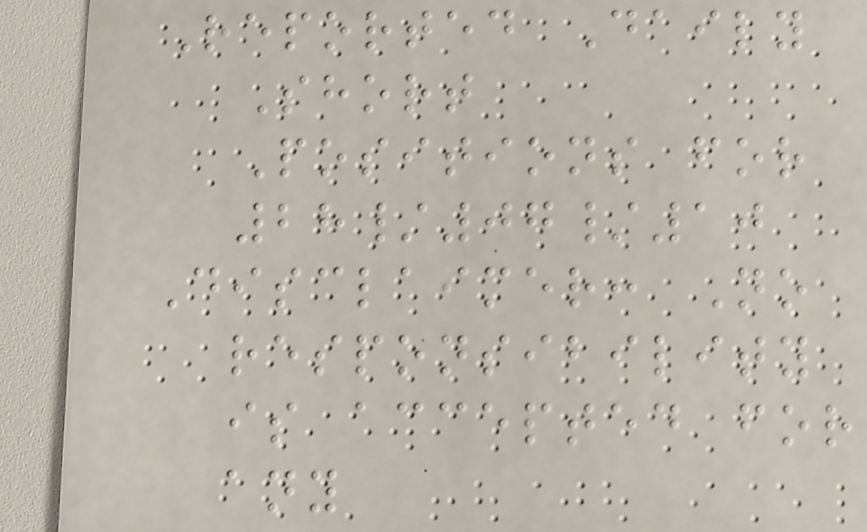Reported Daily
Short
Positions for
28/07/10
Disclaimer: No
responsibility
is accepted for
any
